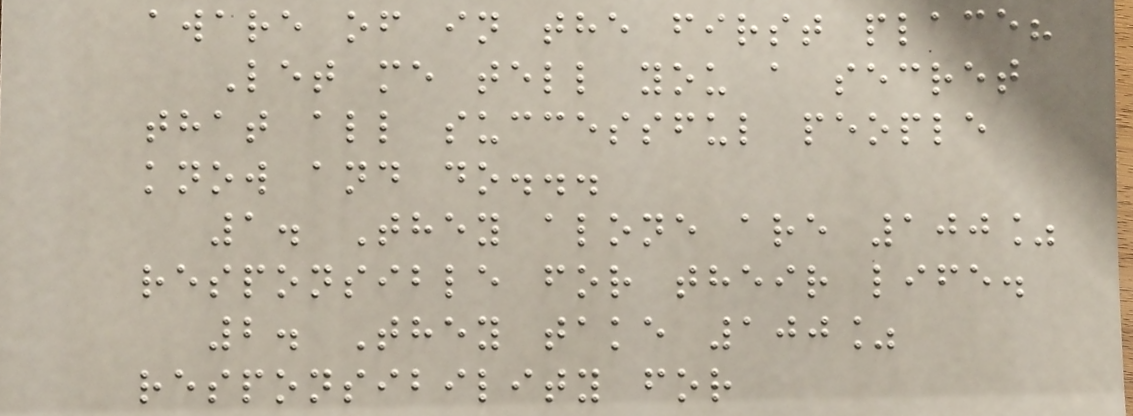aware of in the first place?
Let me tell you a secret
that all successful people
know and do...
1. They alone are 100%
responsible for their life.
2. They take 100%
responsibility for
